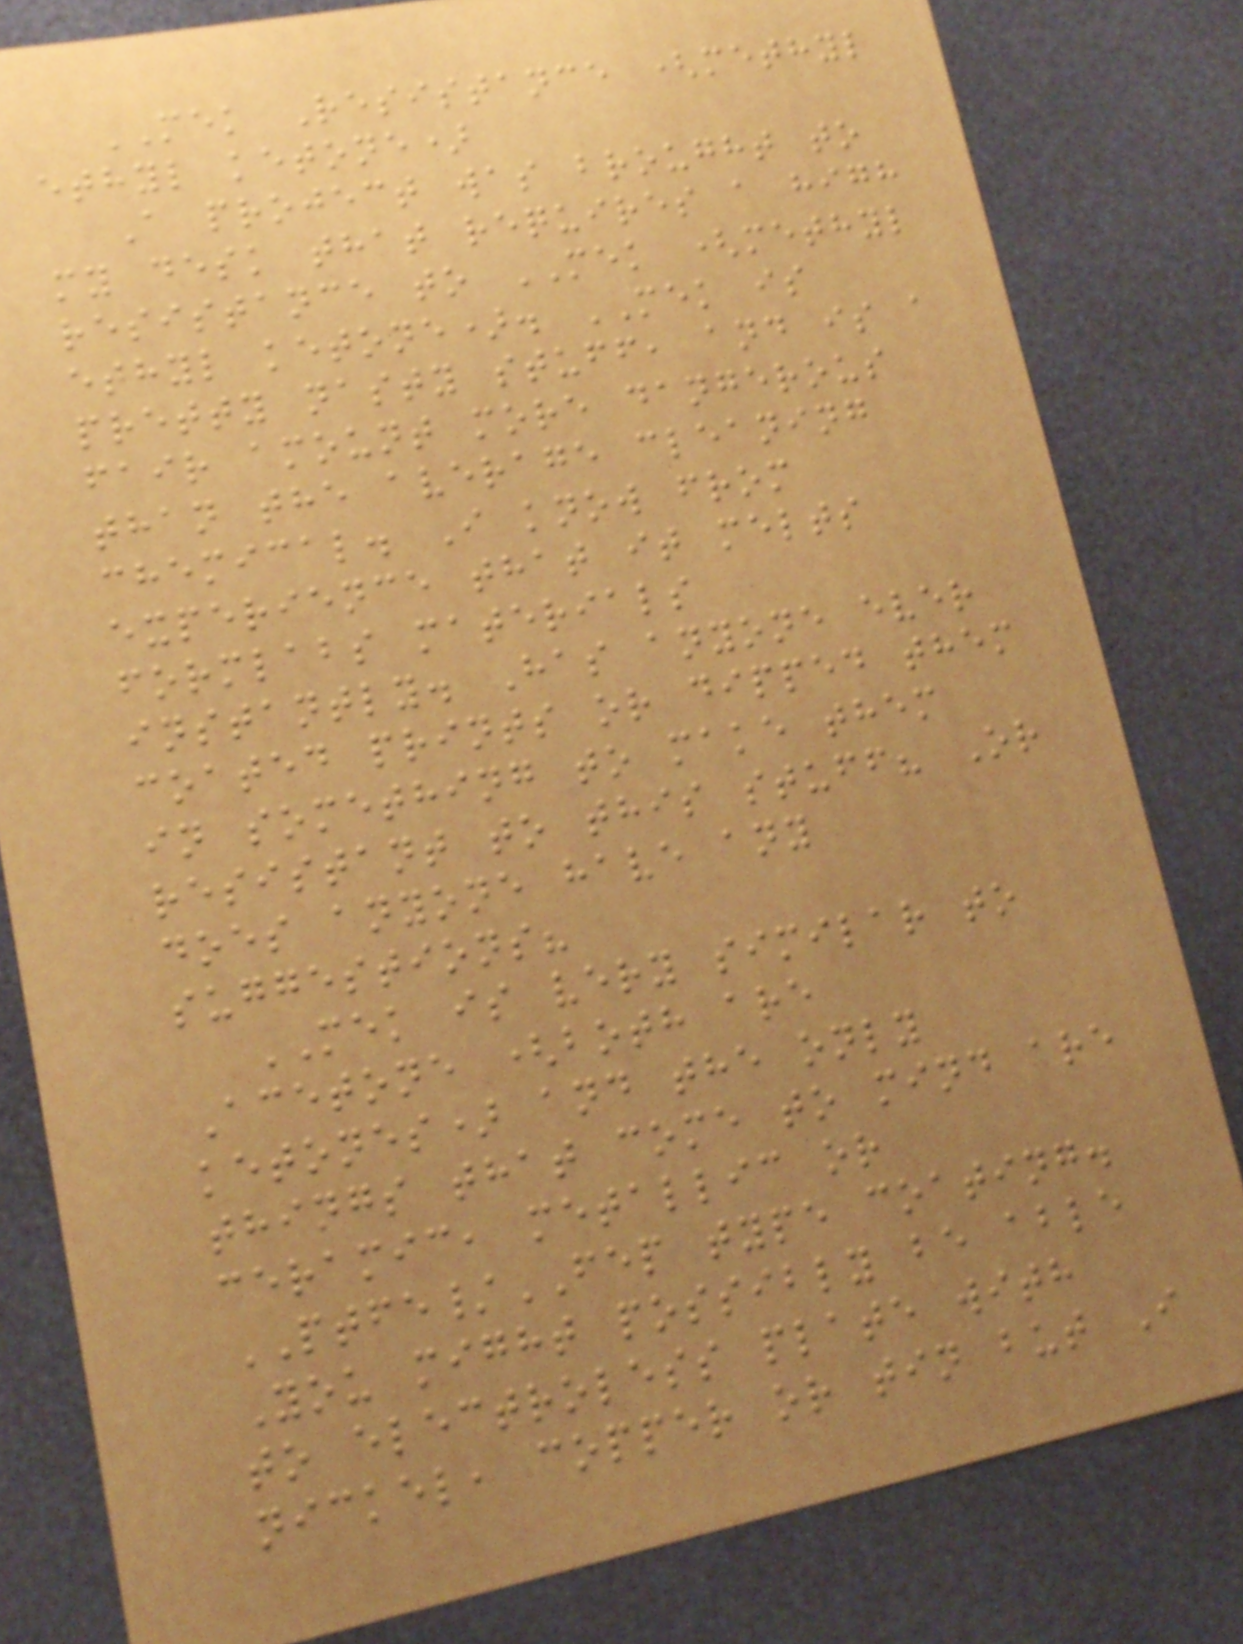MEK Resistance (methyl
ethyl ketone)
A project was brought to
my desk that requires a high
resistance to MEK (methyl
ethyl ketone). MEK is
pretty nasty stuff, and is a
fair amount more dangerous
than the average cleaning
chemical. I know from
experience that it melts
formlabs materials
instantly. Has anyone ever
coated prints or dipped them
in something to make them
resistant to this stuff? Or
does anyone have any
suggestions?
MEK is very similar to
Acetone (both are
ketones) and the only
things that come to mind are
ceramic, metallic or
PTFE/FEP type coating.
You might possibly be able
to electroless plate with
nickel, copper or tin but I
